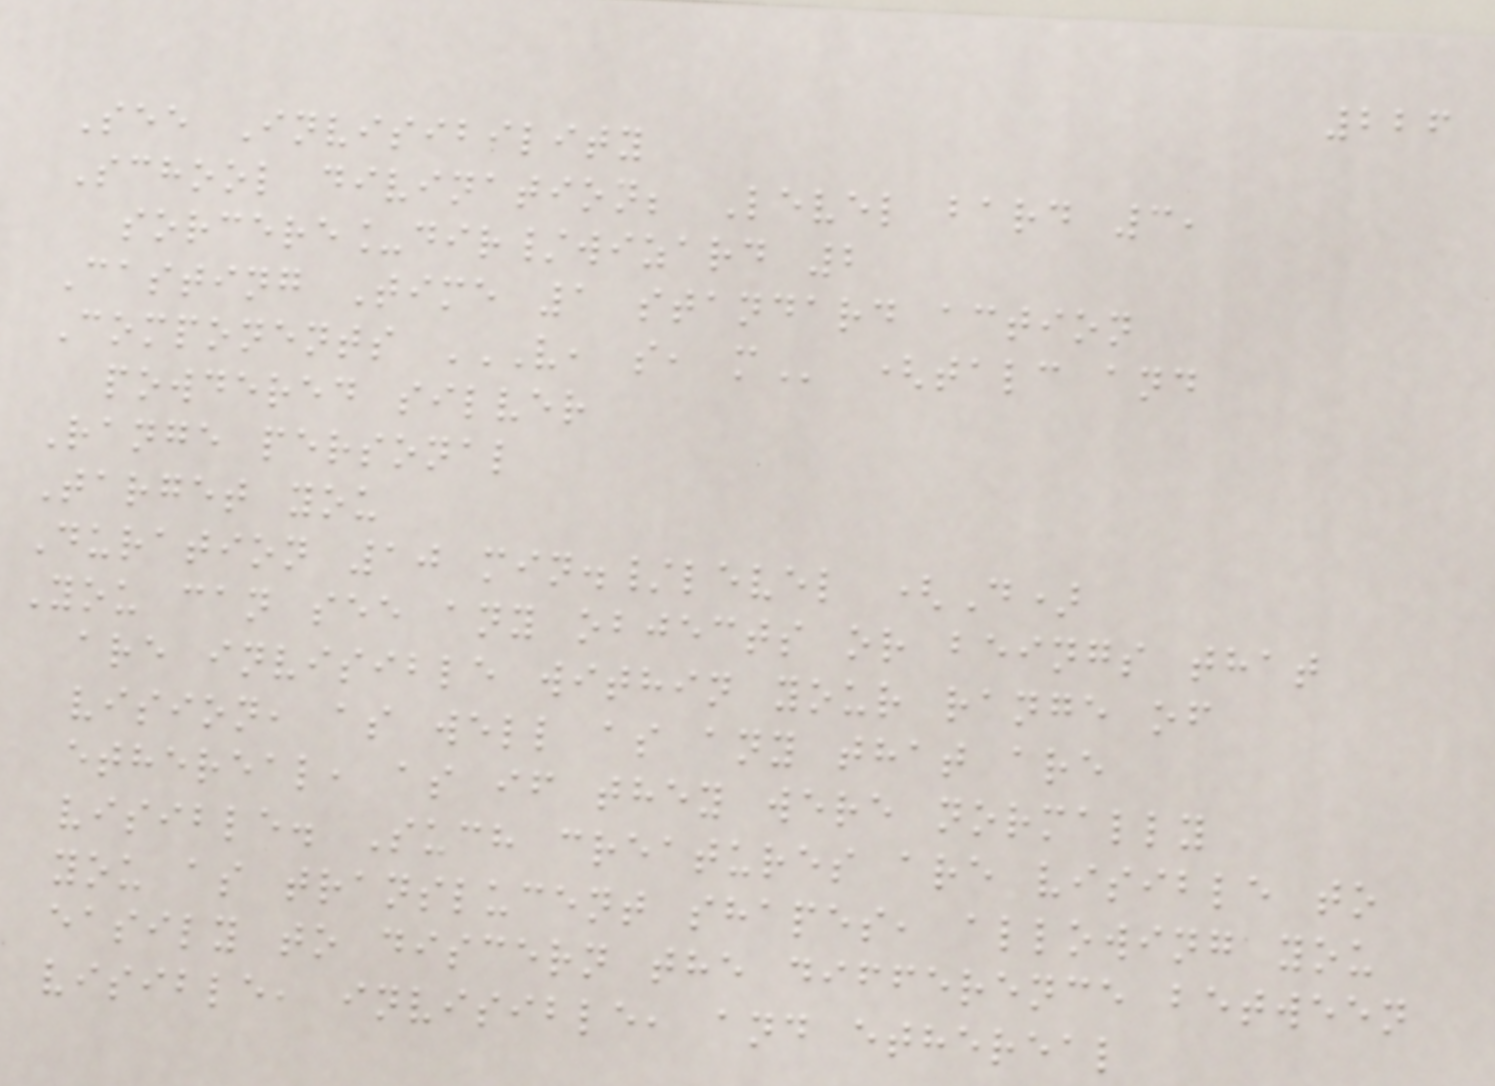226
See Invisibility
School divination; Level bard 3,
sorcere_dir/wizard 2
Casting Time 1 standard action
Components V, S, M (talc and
powdered silver
Range personal
Target you
Duration 10 min./level (D)
You can see any objects or beings that
are invisible within your range of
vision, as well as any that are
ethereal, as if they were normally
visible. Such creatures are visible to
you as translucent shapes, allowing you
easily to discern the difference between
visible, invisible, and ethereal
